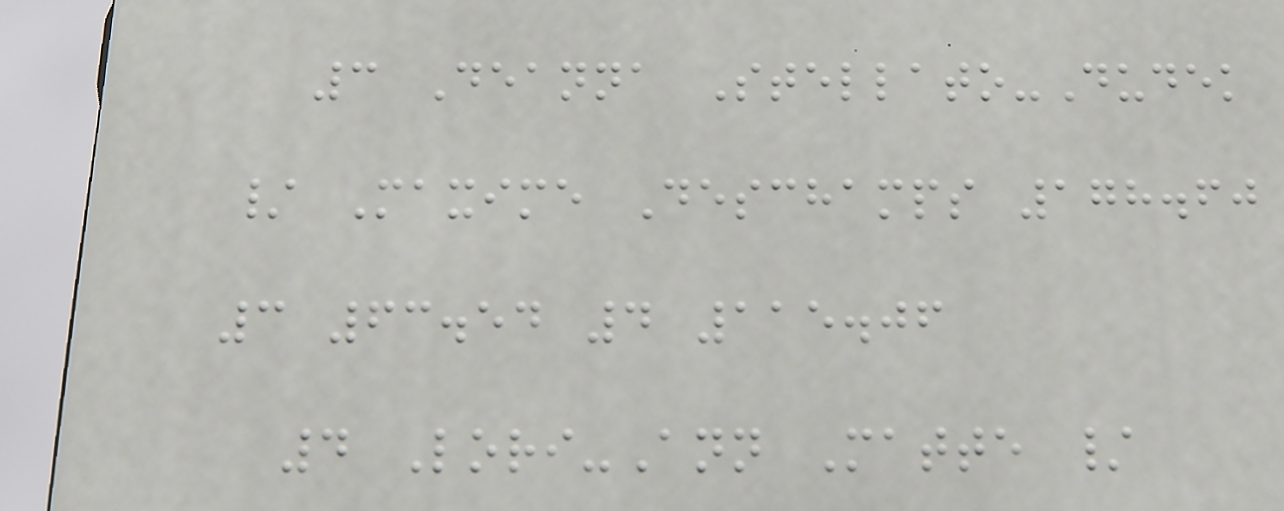3 Deanna Stellato-Dudek
/ Maxime Deschamps 178.60
3 63.54 4 115.06
4 Lori-Ann Matte /
